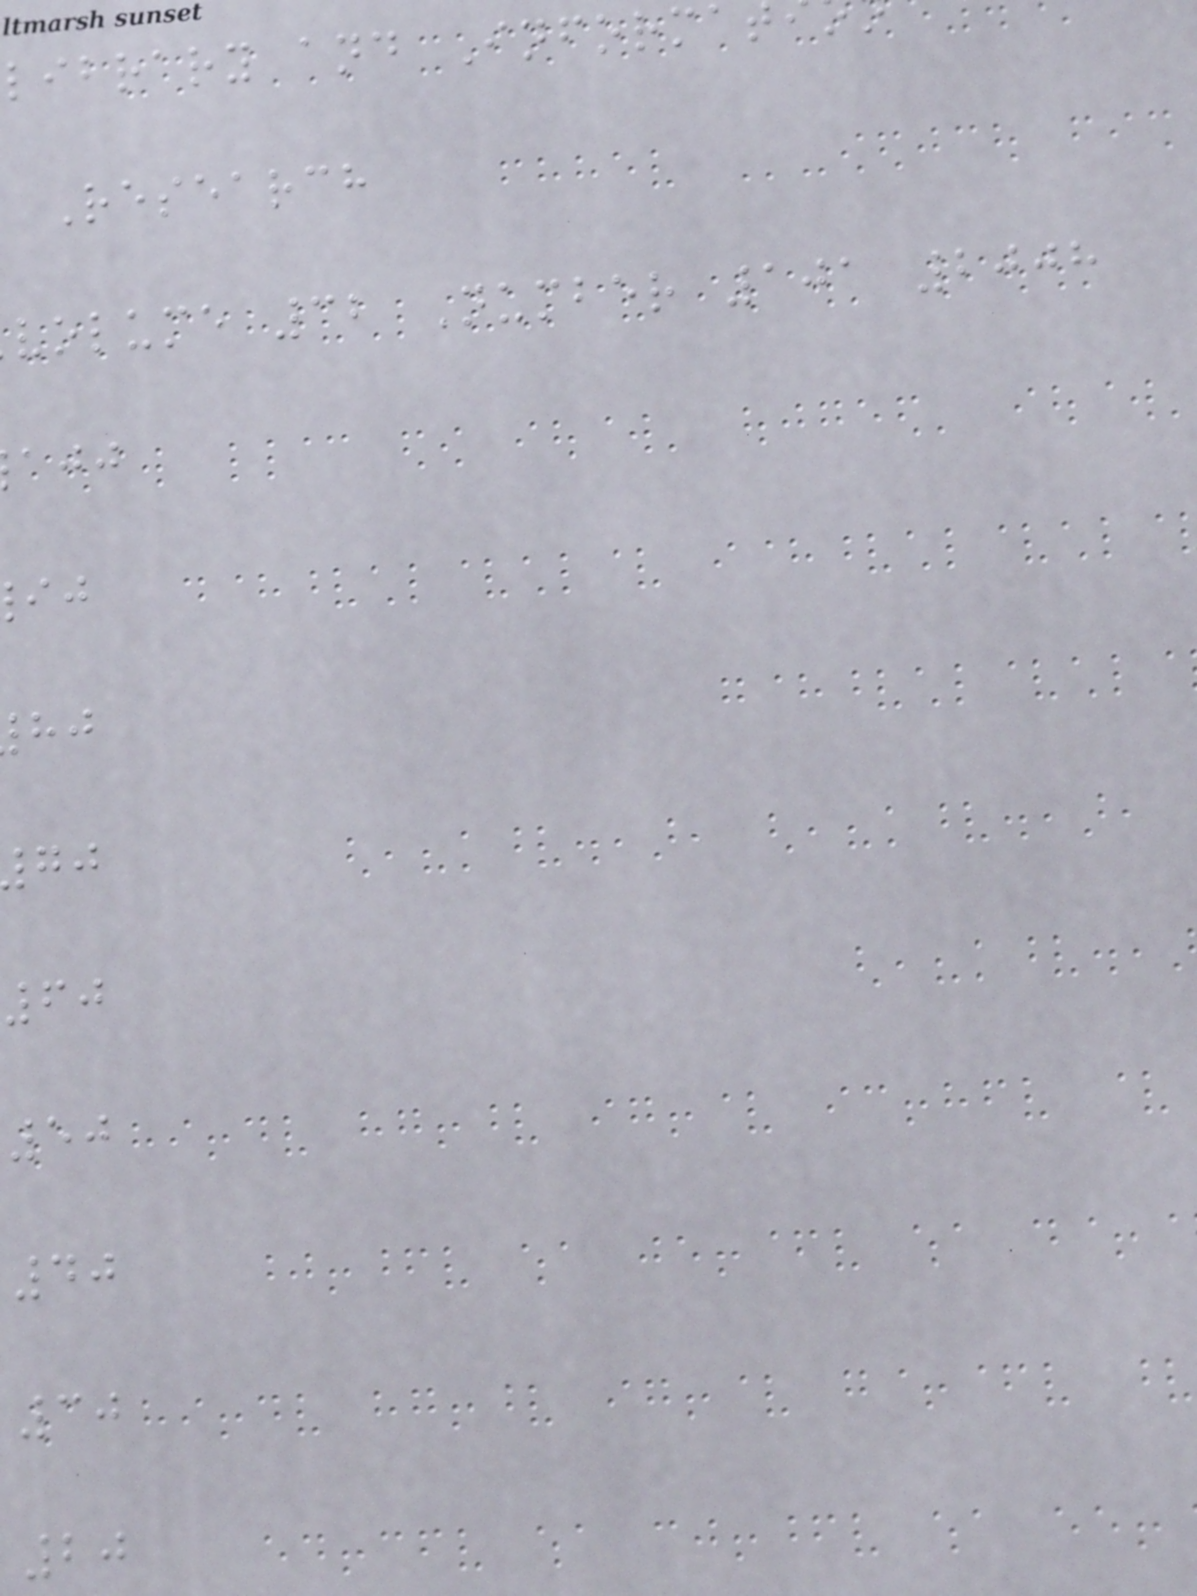library and Informa
Research
volume 32 Number 101 2008
60
50
40
30
20
